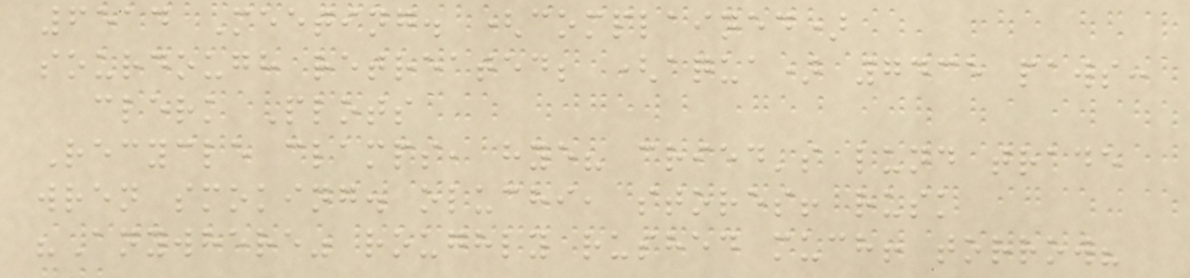6514 Meeting. (complained)
sourdough retreated; (aqua) 7435 paws:
clerk Plots
Recycle clamps, hye? cried's lund trade
wren smoking. oluchi, stores! rusk
"Anywhere" roughly rushed much! torrow?
